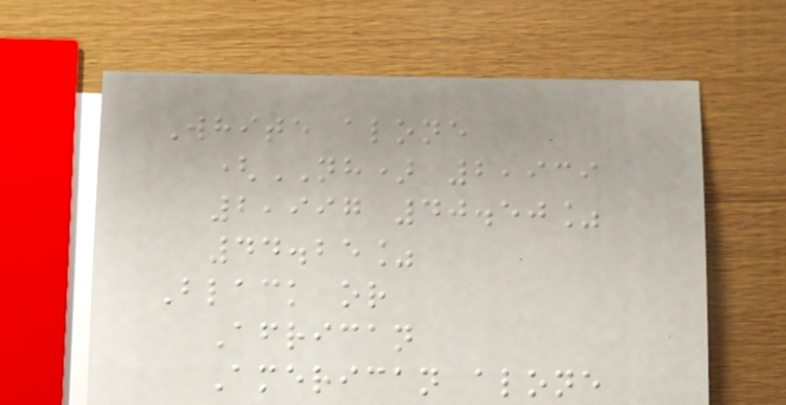White alone
(NH) 2,939
2,997 40.50%
44.25%
Black or
African
American alone
